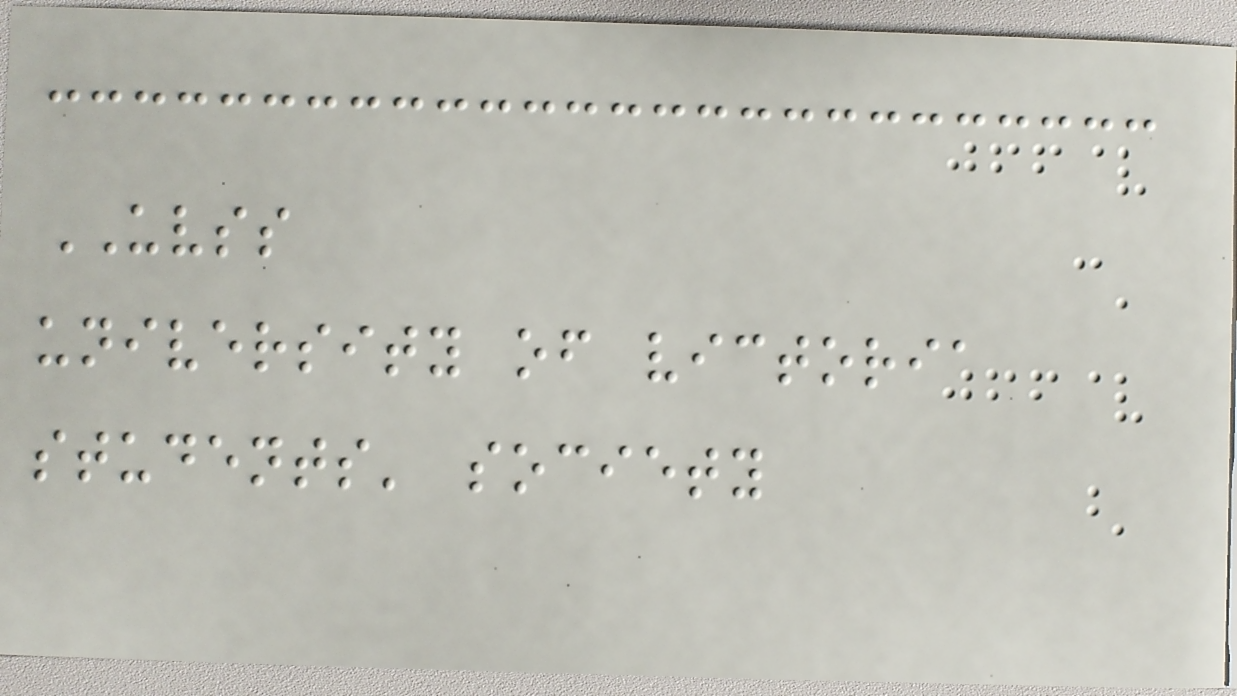UVSS
university of victoria
students' society
